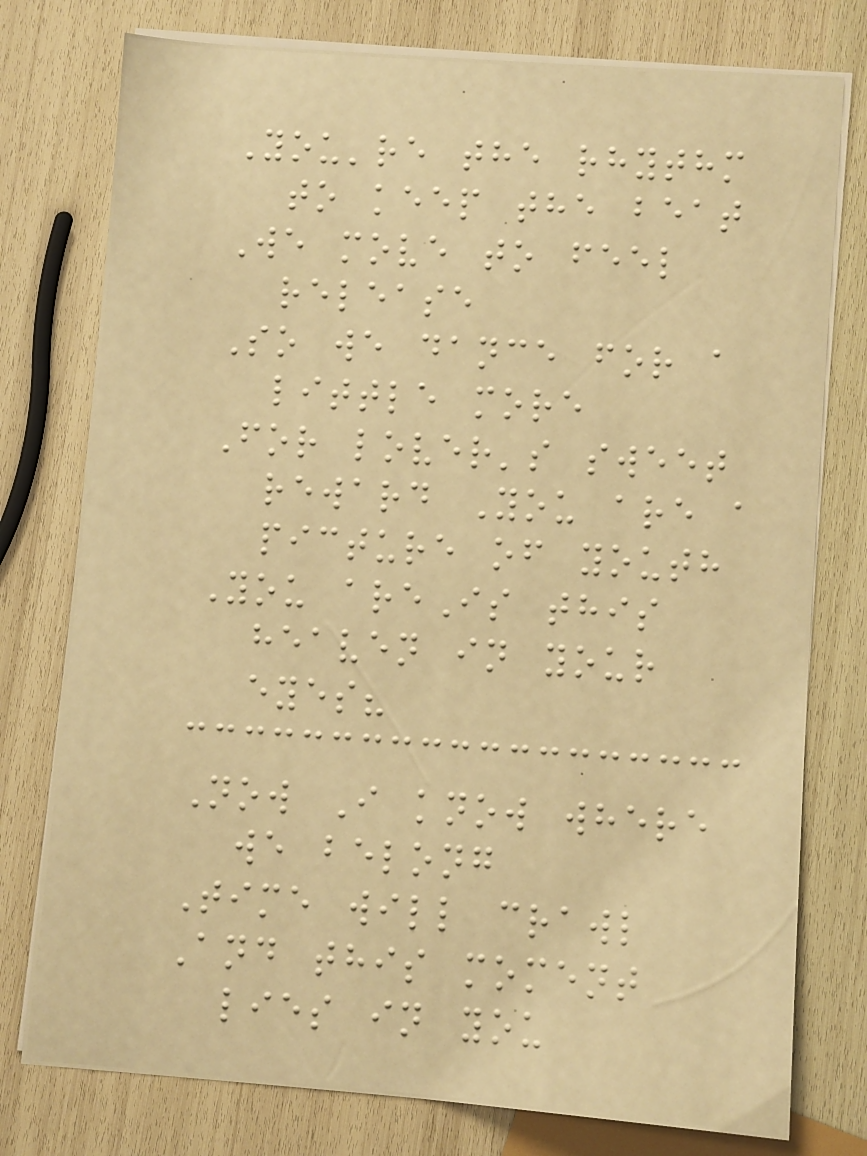You're the rhythm
to keep the beat
We move to feel
release
So we dance for a
little more
For lover's sweet
reward You are a
picture of youth
You areIs this
heaven in your
eyes?
Now I know where
we belong
Time will crawl
And this moment
lies in you
